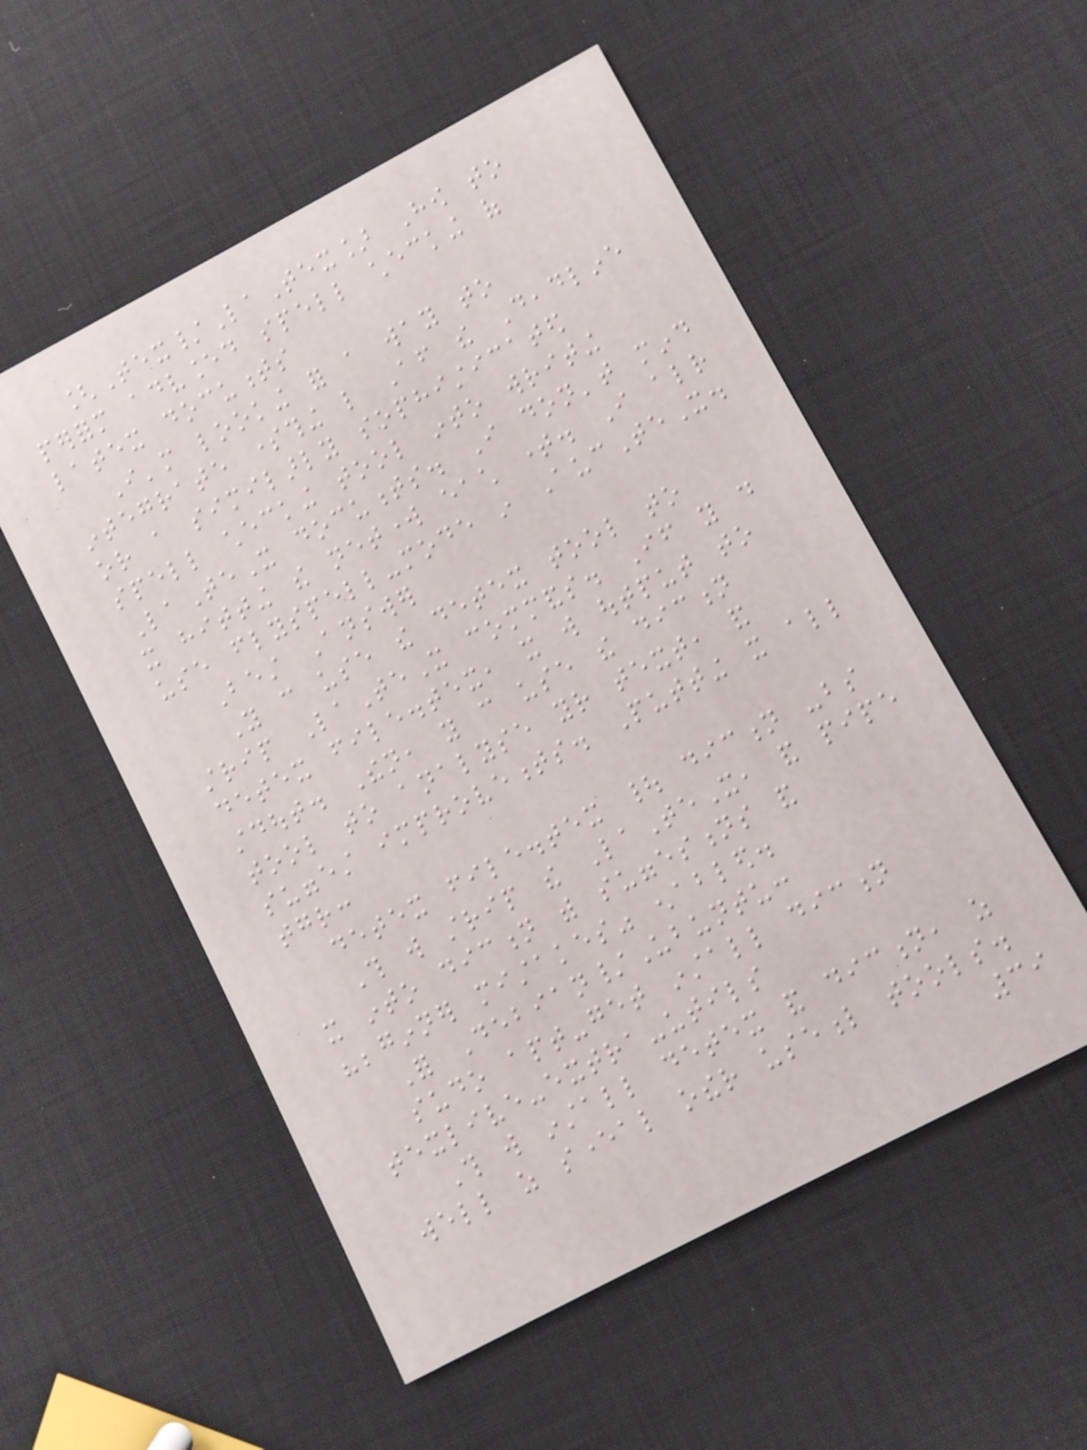[Tex/LaTex] How to
perform advanced spell checking of
latex documents
I'm looking for a way to
integrate something like After the Deadline
or a similarly sophisticated
spell checking tool into writing
LaTeX documents. I don't mind
it hitting the network each time. I already
use flyspell-mode in AucTeX.
Best Answer
You can use the detex tool to
strip LaTeX commands. If you do
detex file.tex, it will output to
stdout. Then, you can use the diction
tool to analyse your text, and
suggest improvements. Putting it all
together:
detex file.tex | diction -bs
This will strip the LaTeX, and pipe
it into diction with suggestions and
"beginner mistakes" enabled.
For Debian/Ubuntu:
sudo apt-get install diction
texlive-extra-utils
This will install detex and diction, as
well as several other useful tools.
39
